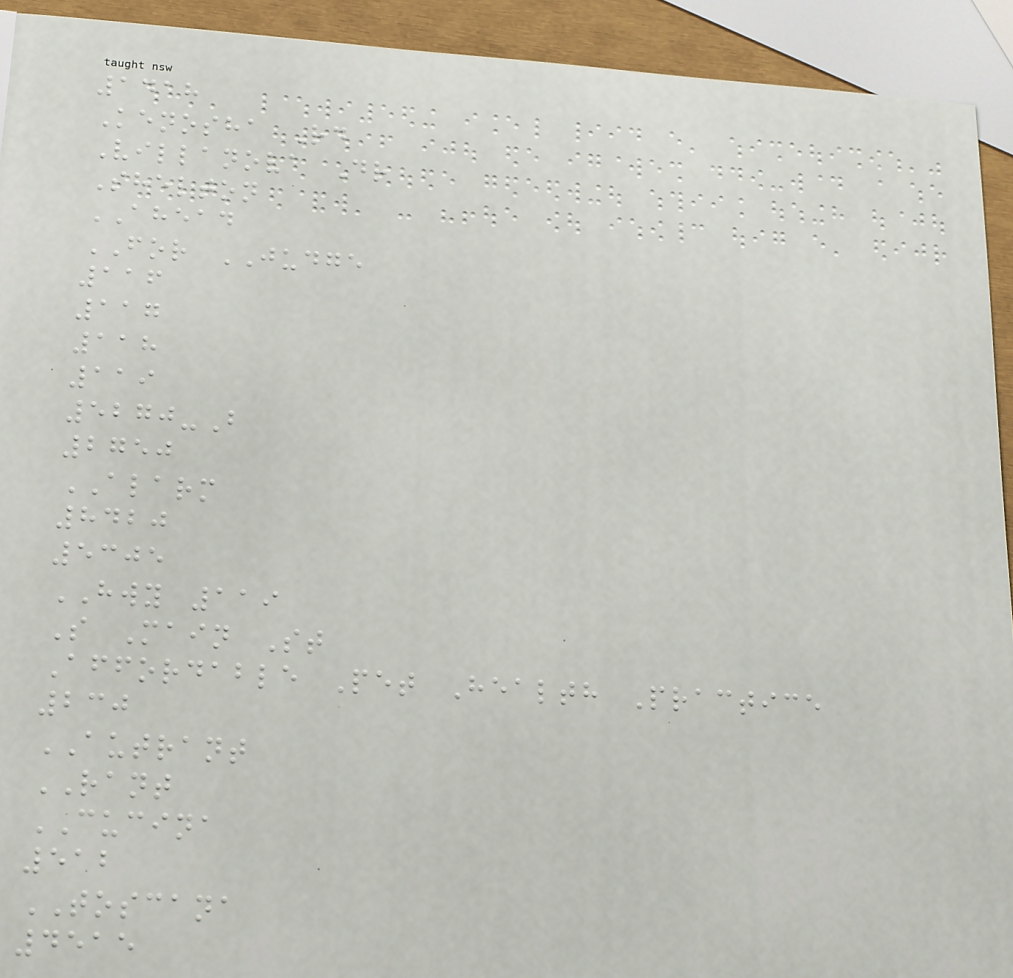1418
Kenosha Rd
Villanova Dr
Shelton
AHEAD
FOR JUDGE
116
117
118
119
5270-B
2750
ALARM
8420
5305
HWY 119
S Main St
Affordable Pet Health Practice
230
AUTRANT
RANT
CUCINA
512
TOSCANA
4515
